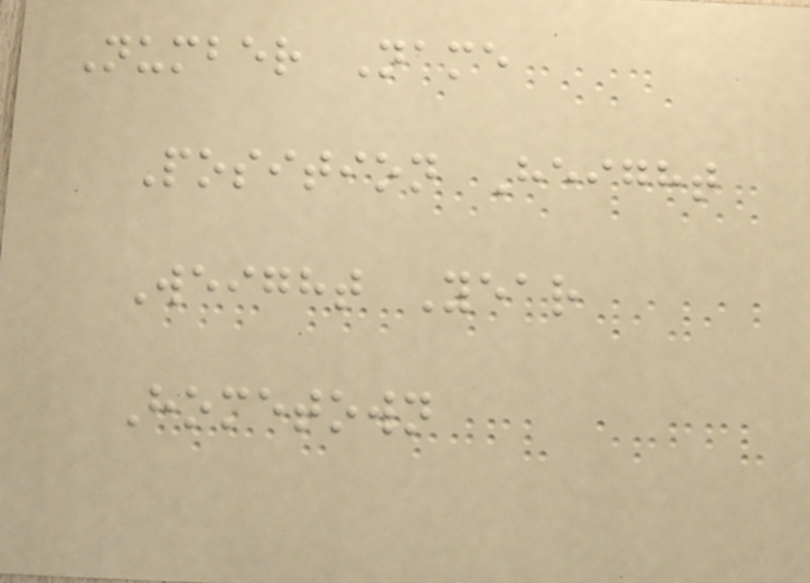Number Name
Position Height
Weight Year
Hometown
